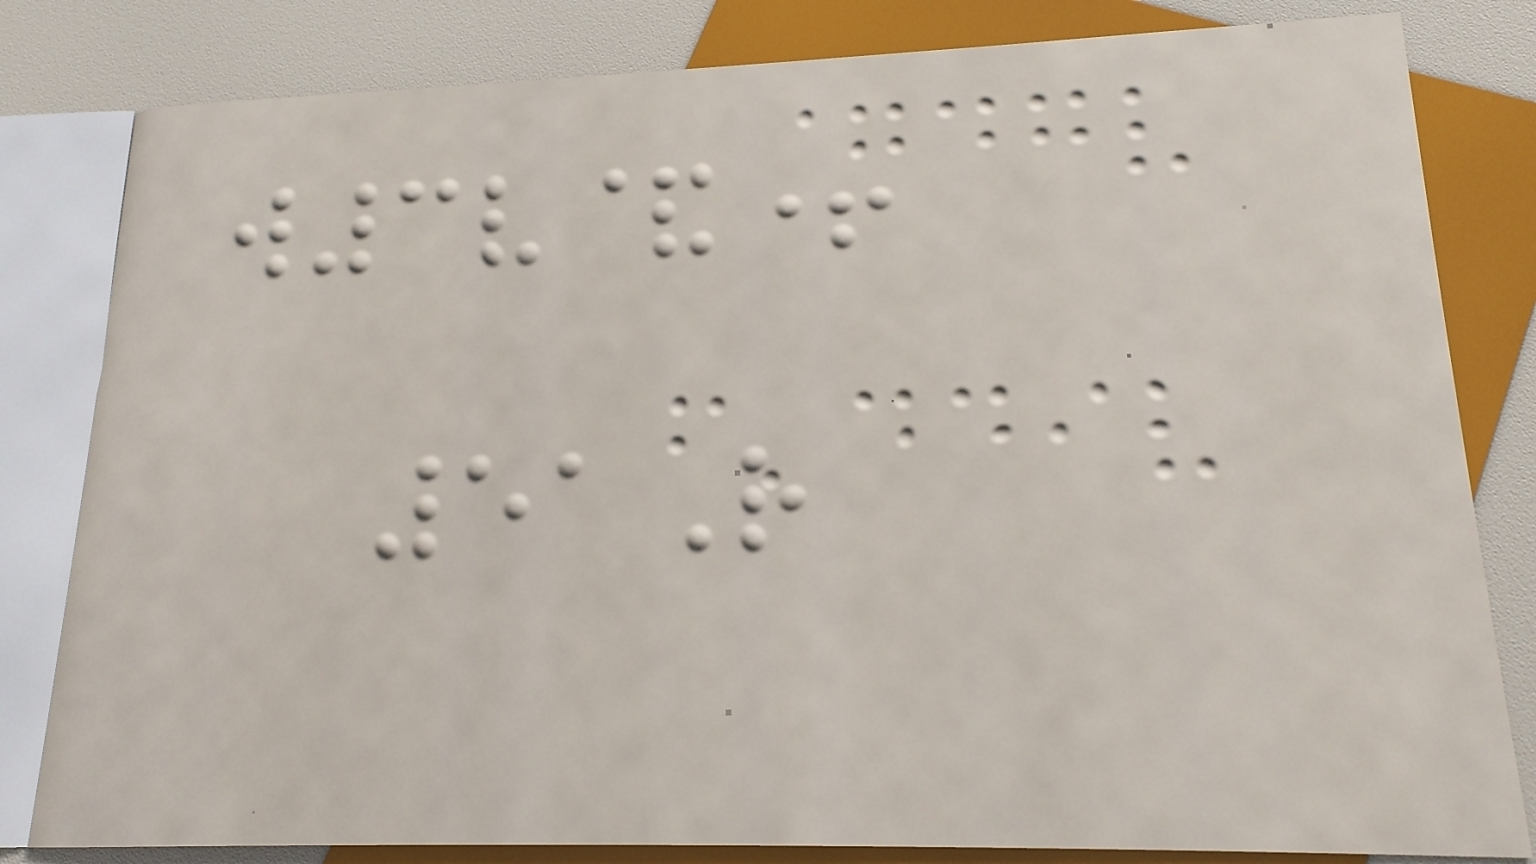w3v&+
51R
